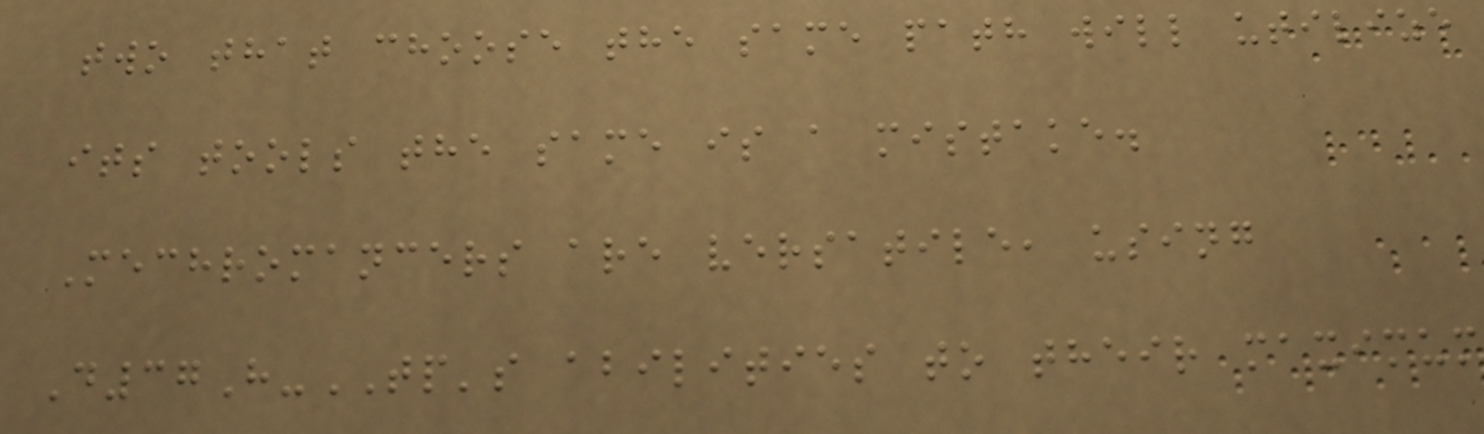two that choose the same path will utilize
its tools the same is a mistake.
Mechromancers are versatile, using
D37H-TP's abilities to their maximum
